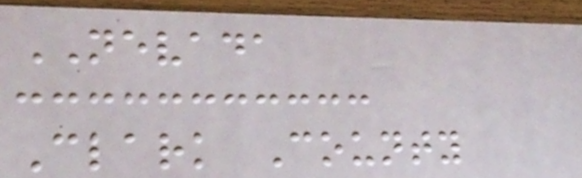NEVADA
Clark County
